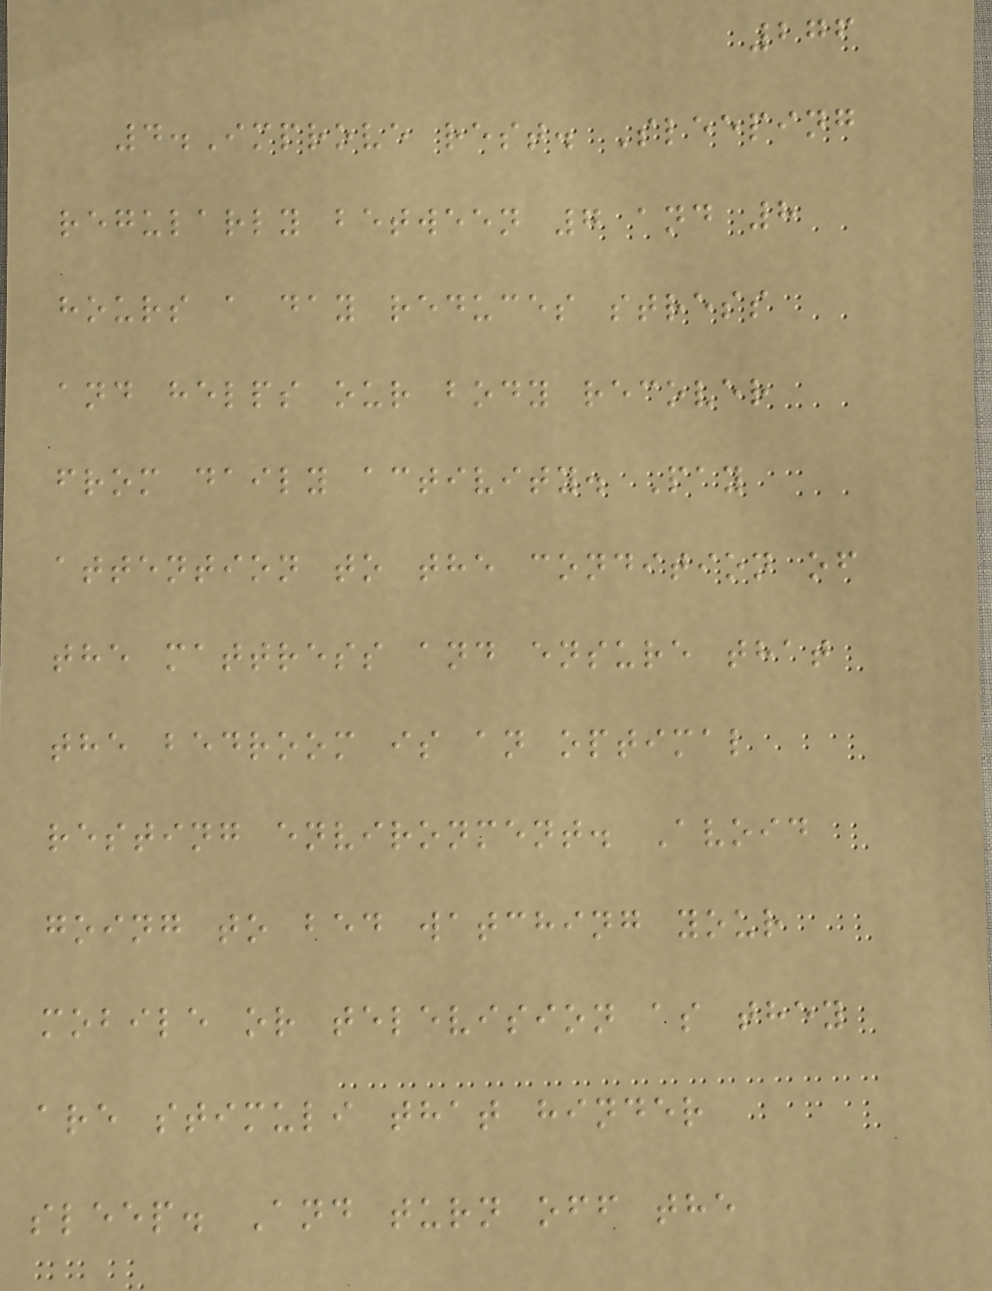276
4.Improve rest. Sleeping
regularly between 7 and 8
hours a day reduces stress
and helps our body recover
from daily activity. Pay
attention to the condition of
the mattress and ensure that
the bedroom is an optimal
resting environment. Avoid
going to bed watching your
mobile or television as they
are stimuli that hinder
sleep. And turn off the
